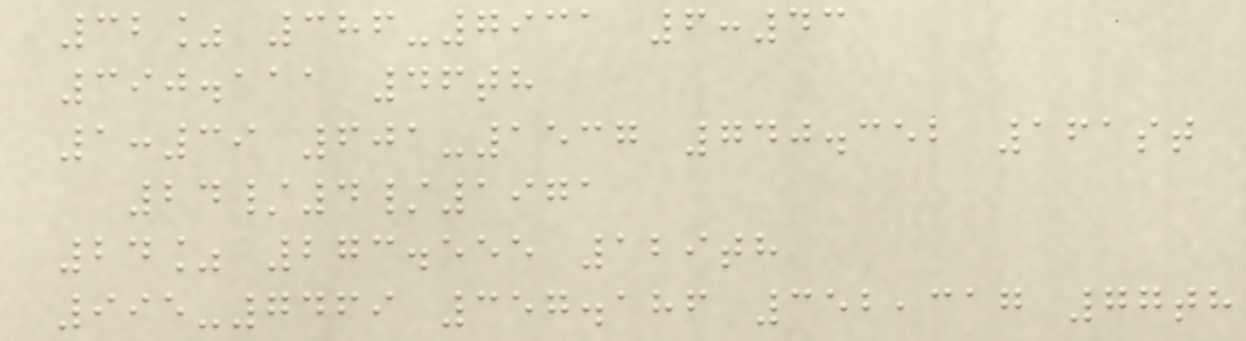32% 386-7931 6:43
390.111 46th
1:39 601-1537 740.352 161st
24/4/1971
24% 273.555 129th
995-7469 357.186 352,317 77th
